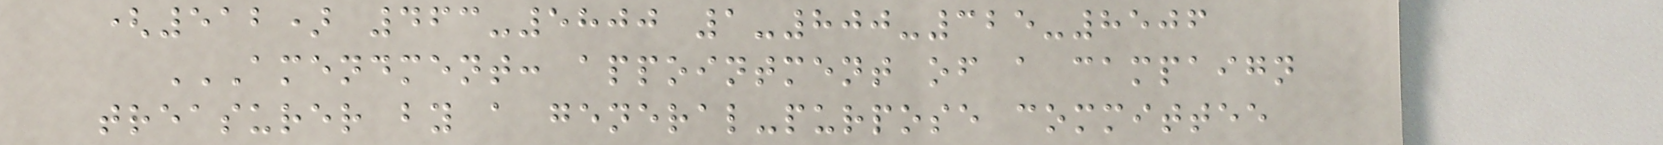(512) 463-5800 1-800-325-8506
AMENDMENT: APPOINTMENT OF A CAMPAIGN
TREASURER BY A GENERAL-PURPOSE COMMITTEE
